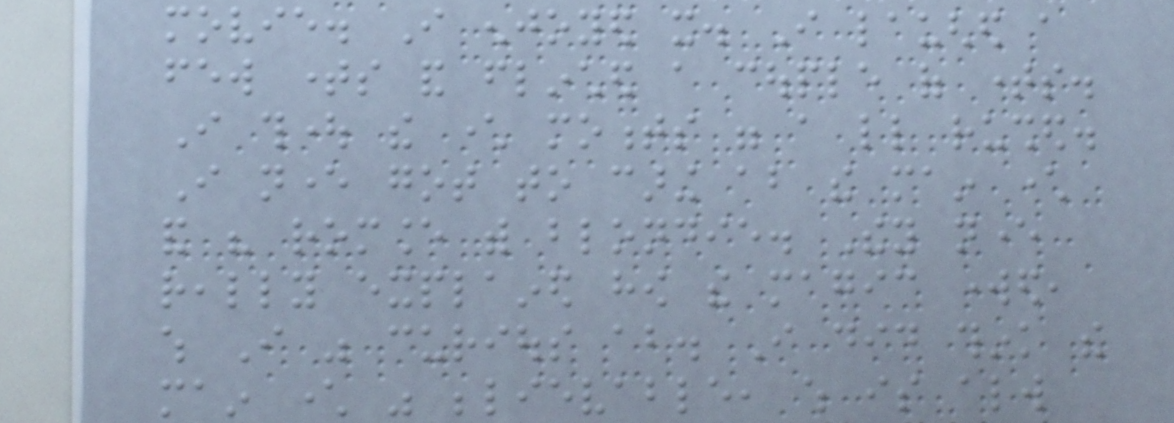movie. I enjoyed it. I laughed a
few times and flinched a couple of times.
I thought the character moments were a little rushed.
I never got to caring about the main character
and his romance with blondie. They never
really explained how the magic worked,
which I was curious about. I did think the
main character was believable, which is always
